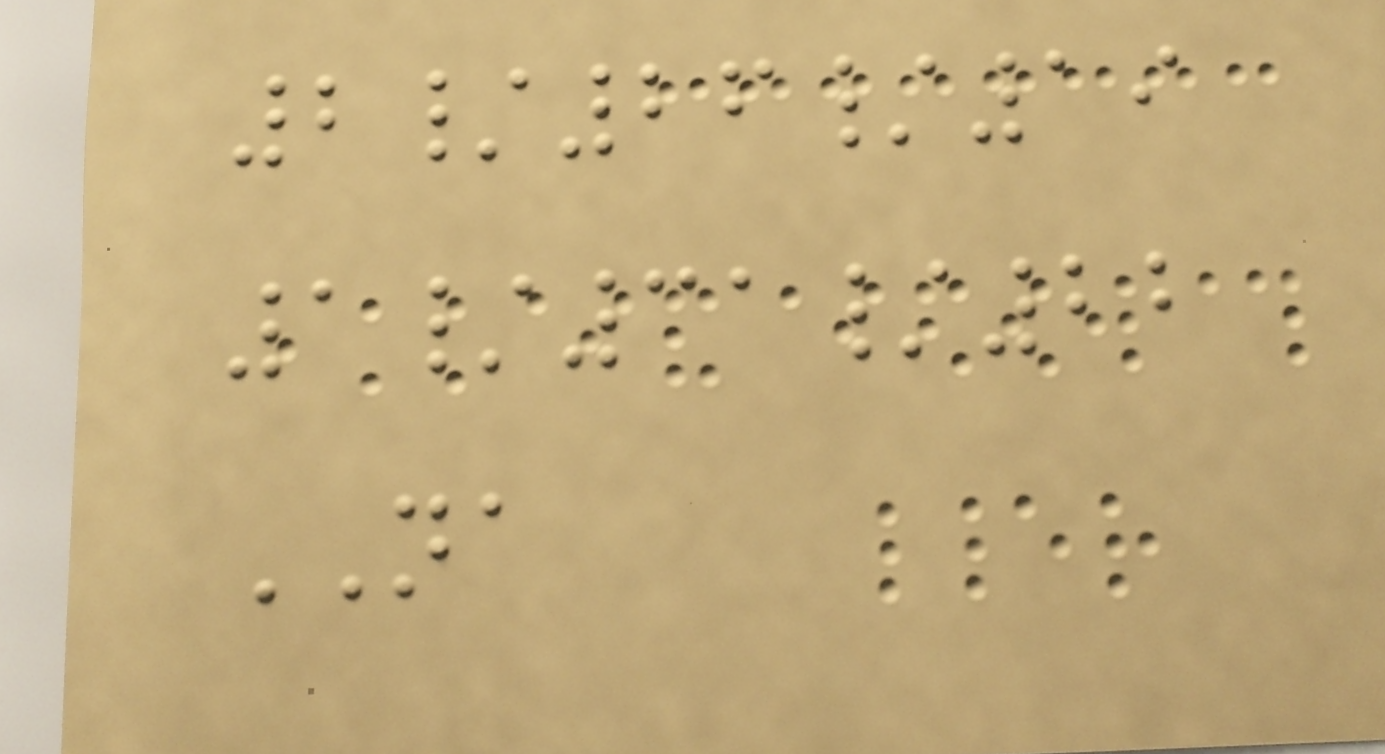2/26/19
1/31/22
NA
